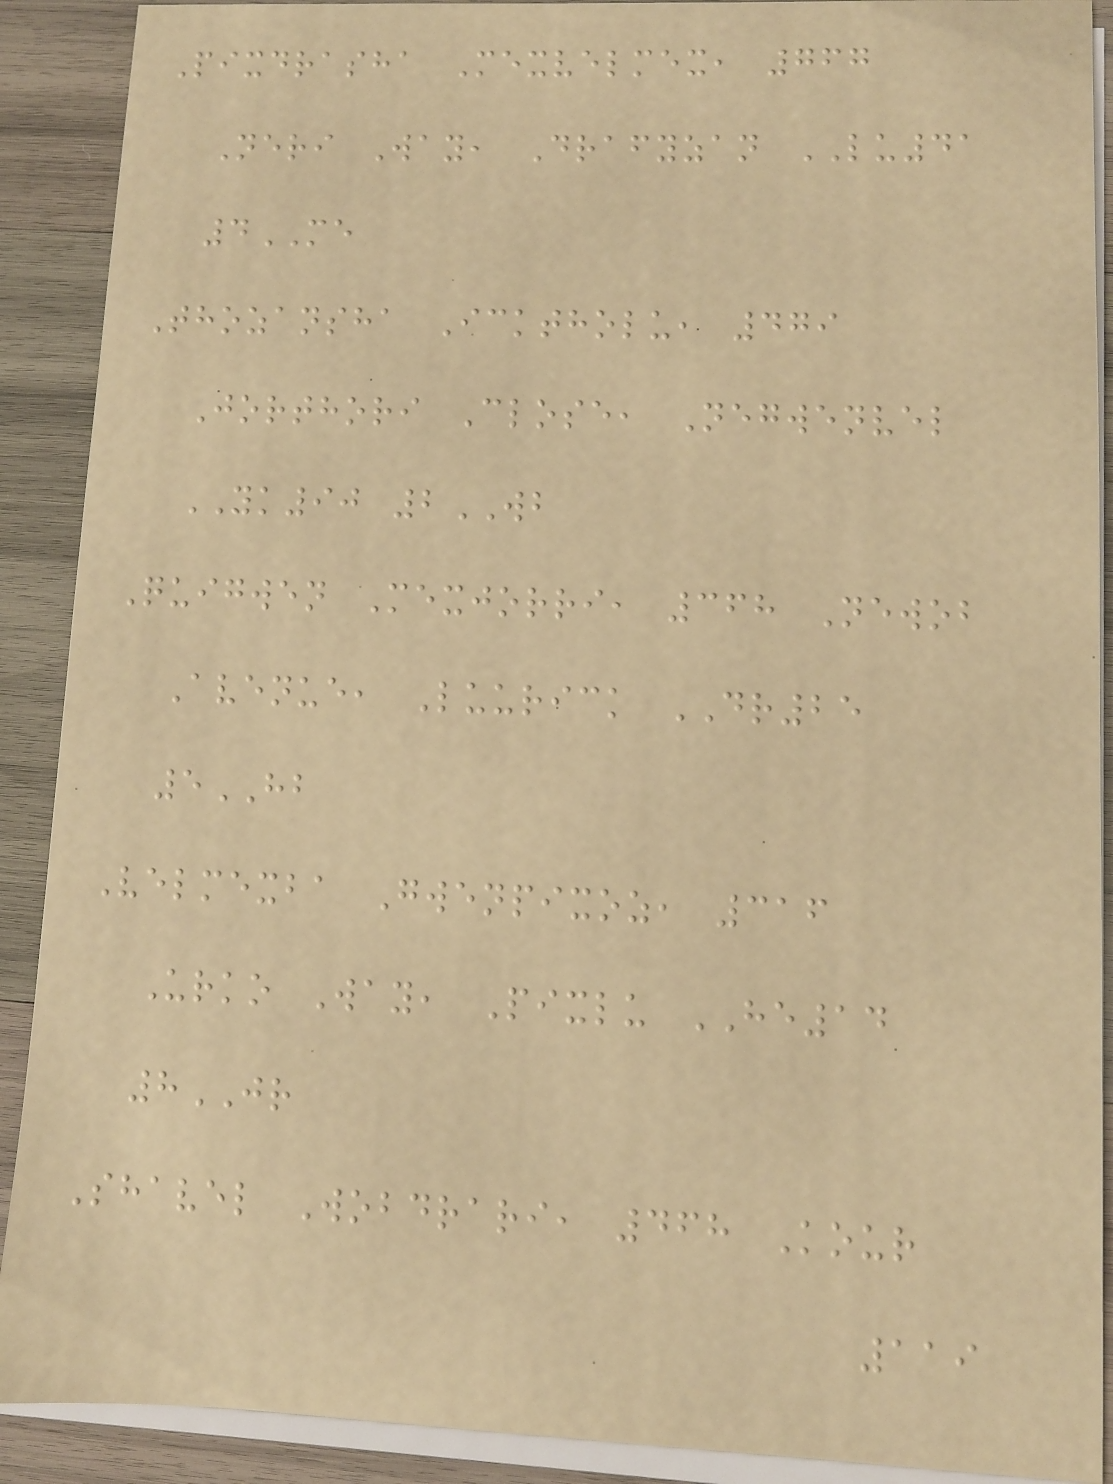Pixdrasha Mexvelmex, 767
Neri Way, Drafyzan LU41
4ME
Thozansha Icktholu, 479
Jorthori Close, Negwenvel
YK90 2WB
Quigwen Mexjorri, 368 Newob
Avenue, Luurick DR25
5HB
Velmexba Gwenpixoz, 316
Urko Way, Pixlu HE14
8JR
Shavel Wobdrari, 468 Kour
119
